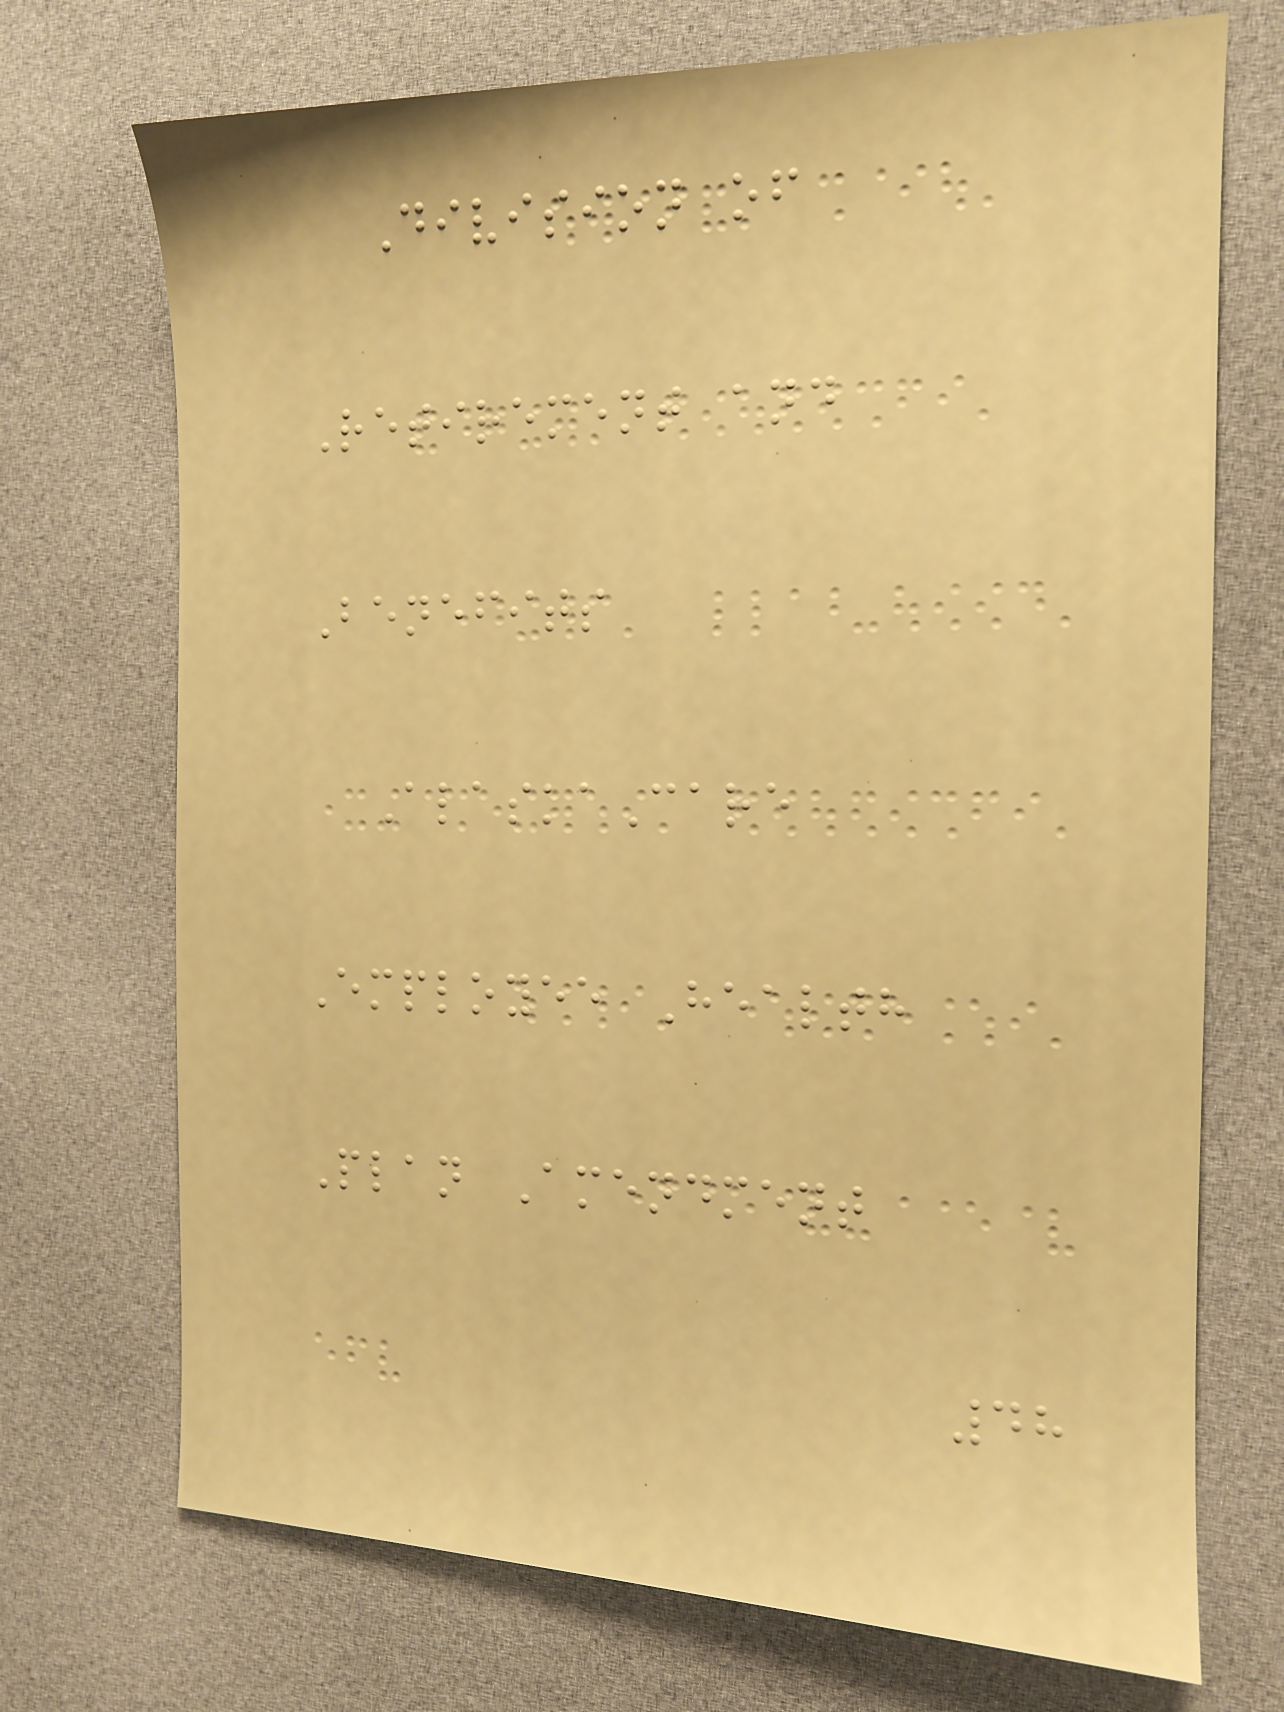Division of
Retirement and
Benefits
AlaskaCare
Employee Health
Plan Amendment
48
